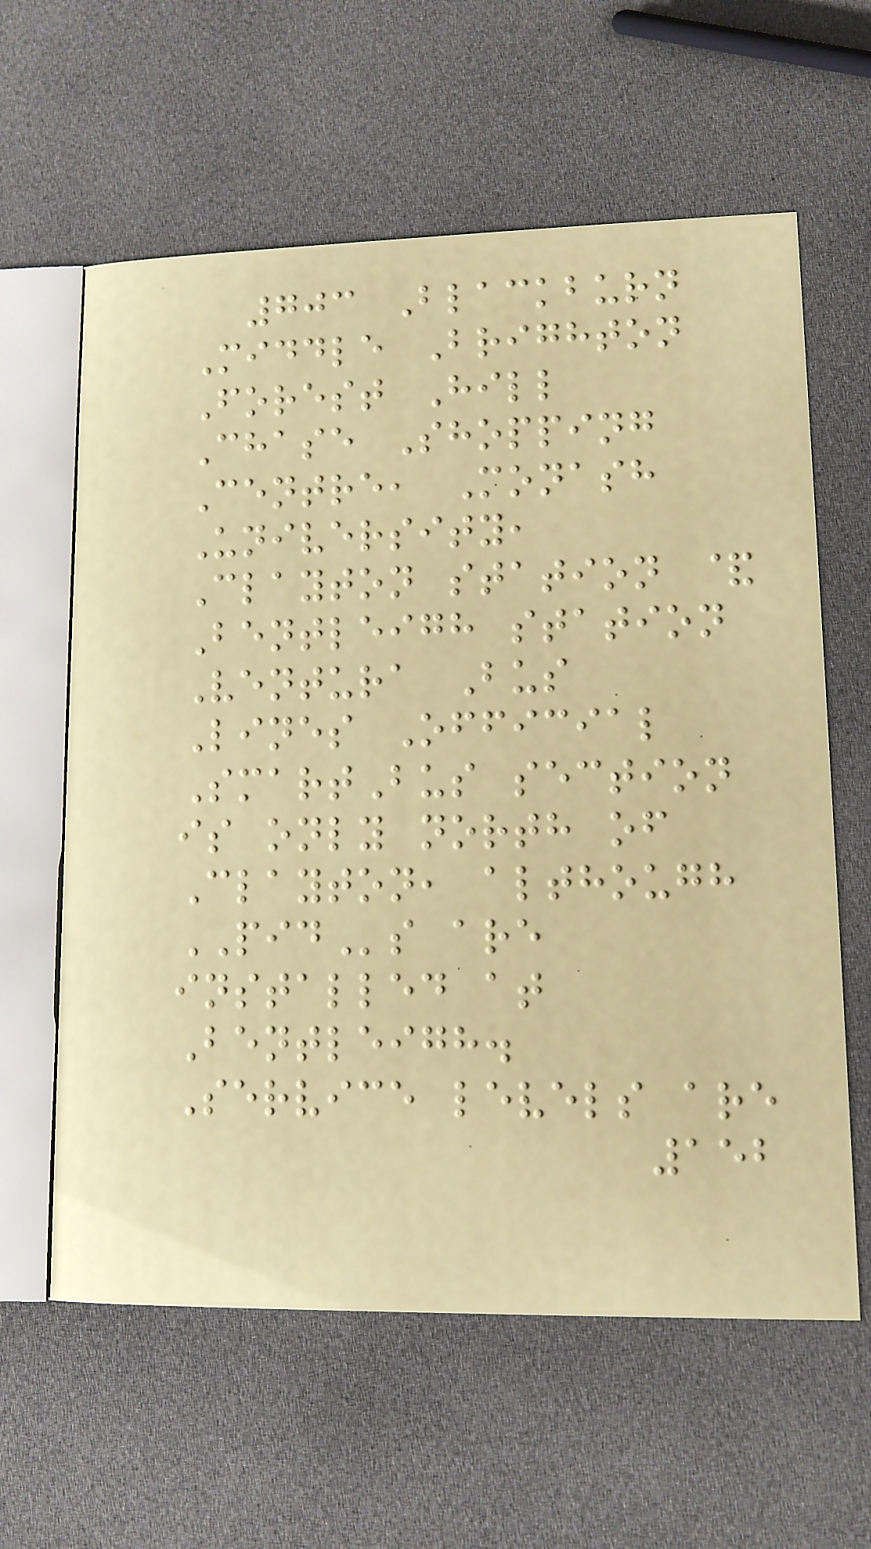703 Blackburn
Middle Brighton
Forest Hill
Chase Shopping
Centre, Monash
University,
Clayton station &
Bentleigh station
Ventura Bus
Lines Official
SmartBus section
is only north of
Clayton, although
PIDs are
installed at
Bentleigh.
Service levels are
152
